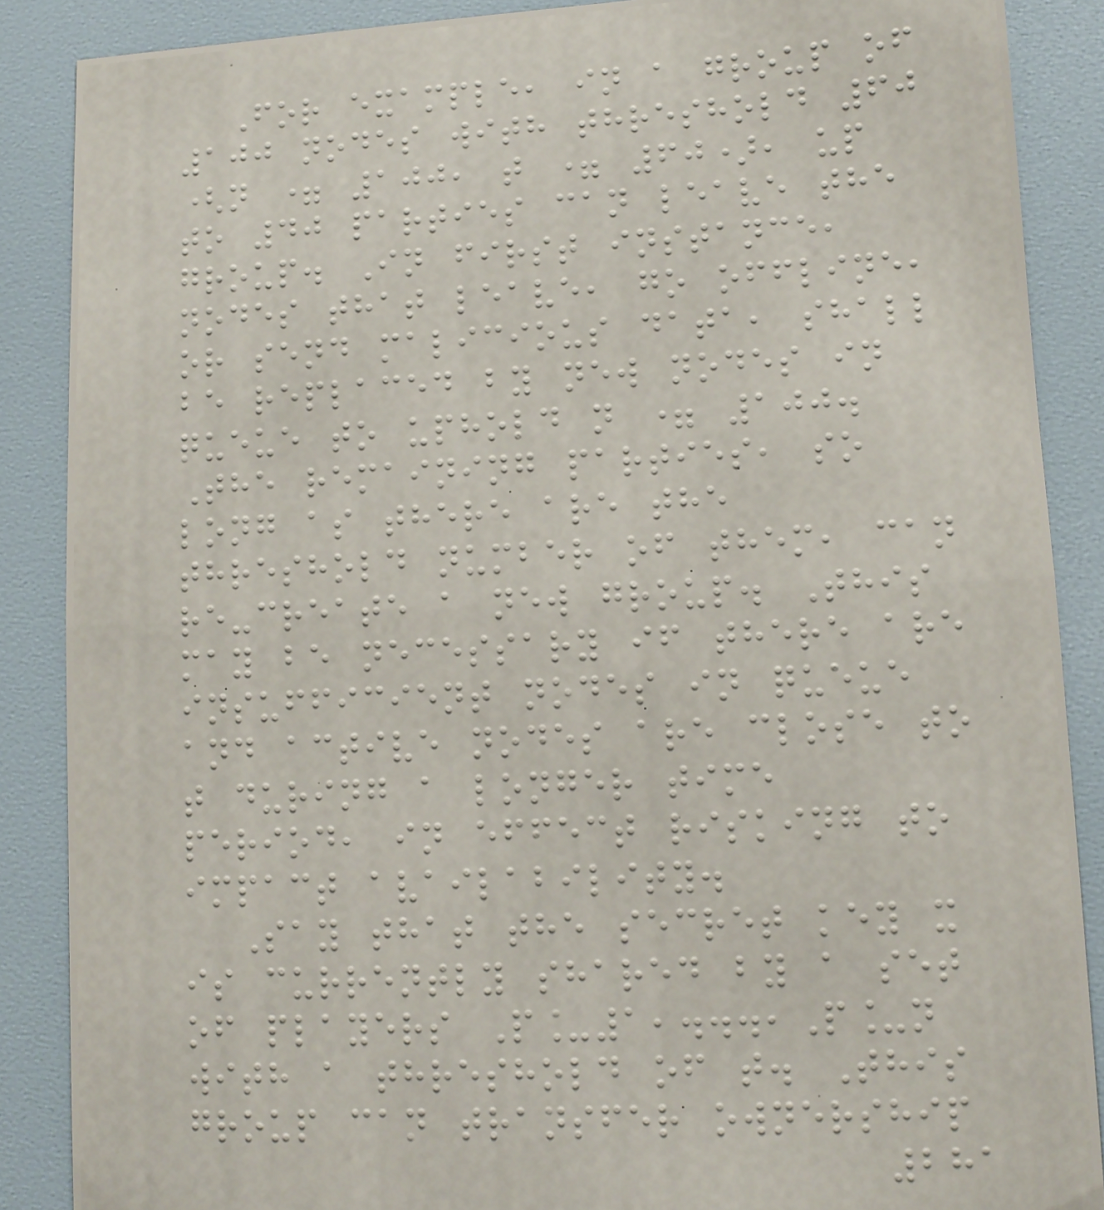For example, in a group of
100 nodes with threshold 60
(n = 100, t = 60), up
to 40 parties can leave the
group. In first instance,
nodes that leave, go offline,
or send malicious data, shall
be replaced by new nodes in
queue to uphold n = 100.
The remaining parties, so
long as there are the
threshold number of them, can
re-create a new group. This
may be necessary if there are
insufficient nodes in queue
and active nodes are close to
t during a longer time
period, in effect risking to
impact availability.
Say that the secret key x
is currently shared by a set
of players P_1,...,P_n
with a threshold of t. This
group can transfer ownership
281
